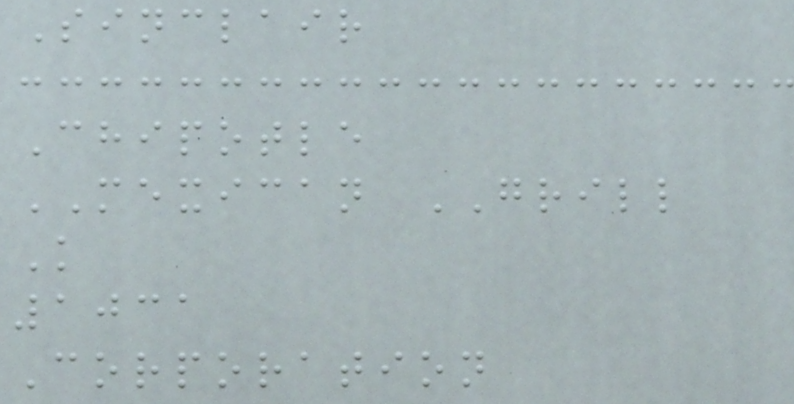Sinclair
Chipotle
MEXICAN GRILL
K
1031
Corporation
